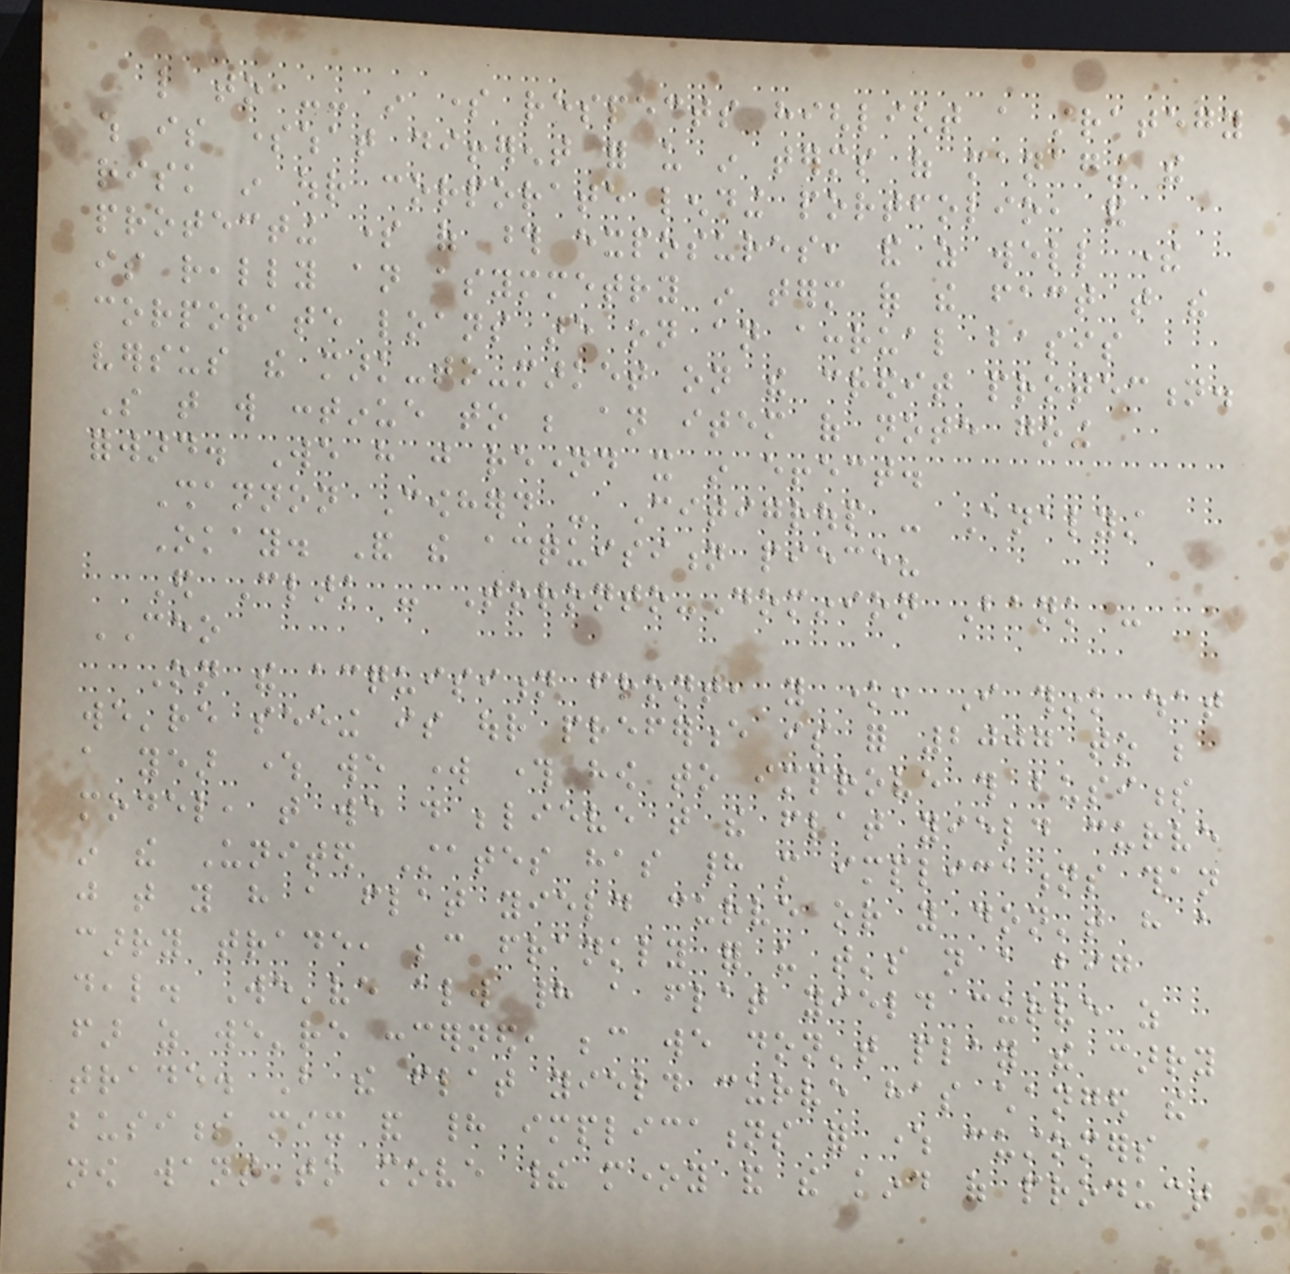like to -- in some respects highlight a strategy
which is somewhat different for us in terms of managing the
risk in our corporate lending portfolio, and
protecting some of those exposures, and as well there
is really an asymmetry in term of the fact that the
corporate loans are on an accrual basis
versus the mark-to-market on the credit protection.
So that will continue to be an item of note going
forward. We have just renamed it in effect.
Shannon Cowherd - Citigroup - Analyst
Okay. And the acquisition piece?
Ed Clark - Toronto-Dominion Bank -
CEO
On the acquisition front, you know, I think what
we're seeing is our preference is for 2007 to be
a year where we work through how to improve this business
model, that we do believe that the flat yield curve
in the United States has had more implications than
just that you have a flat yield curve or you don't have a
carry trade, because frankly for us that's not a big
deal. We've always had a flat yield curve as
far as we're concerned, because we don't play the carry
trade. But the flat yield curve has changed the
business mix and had implications for where customers
now want to move their money and the kind of product
